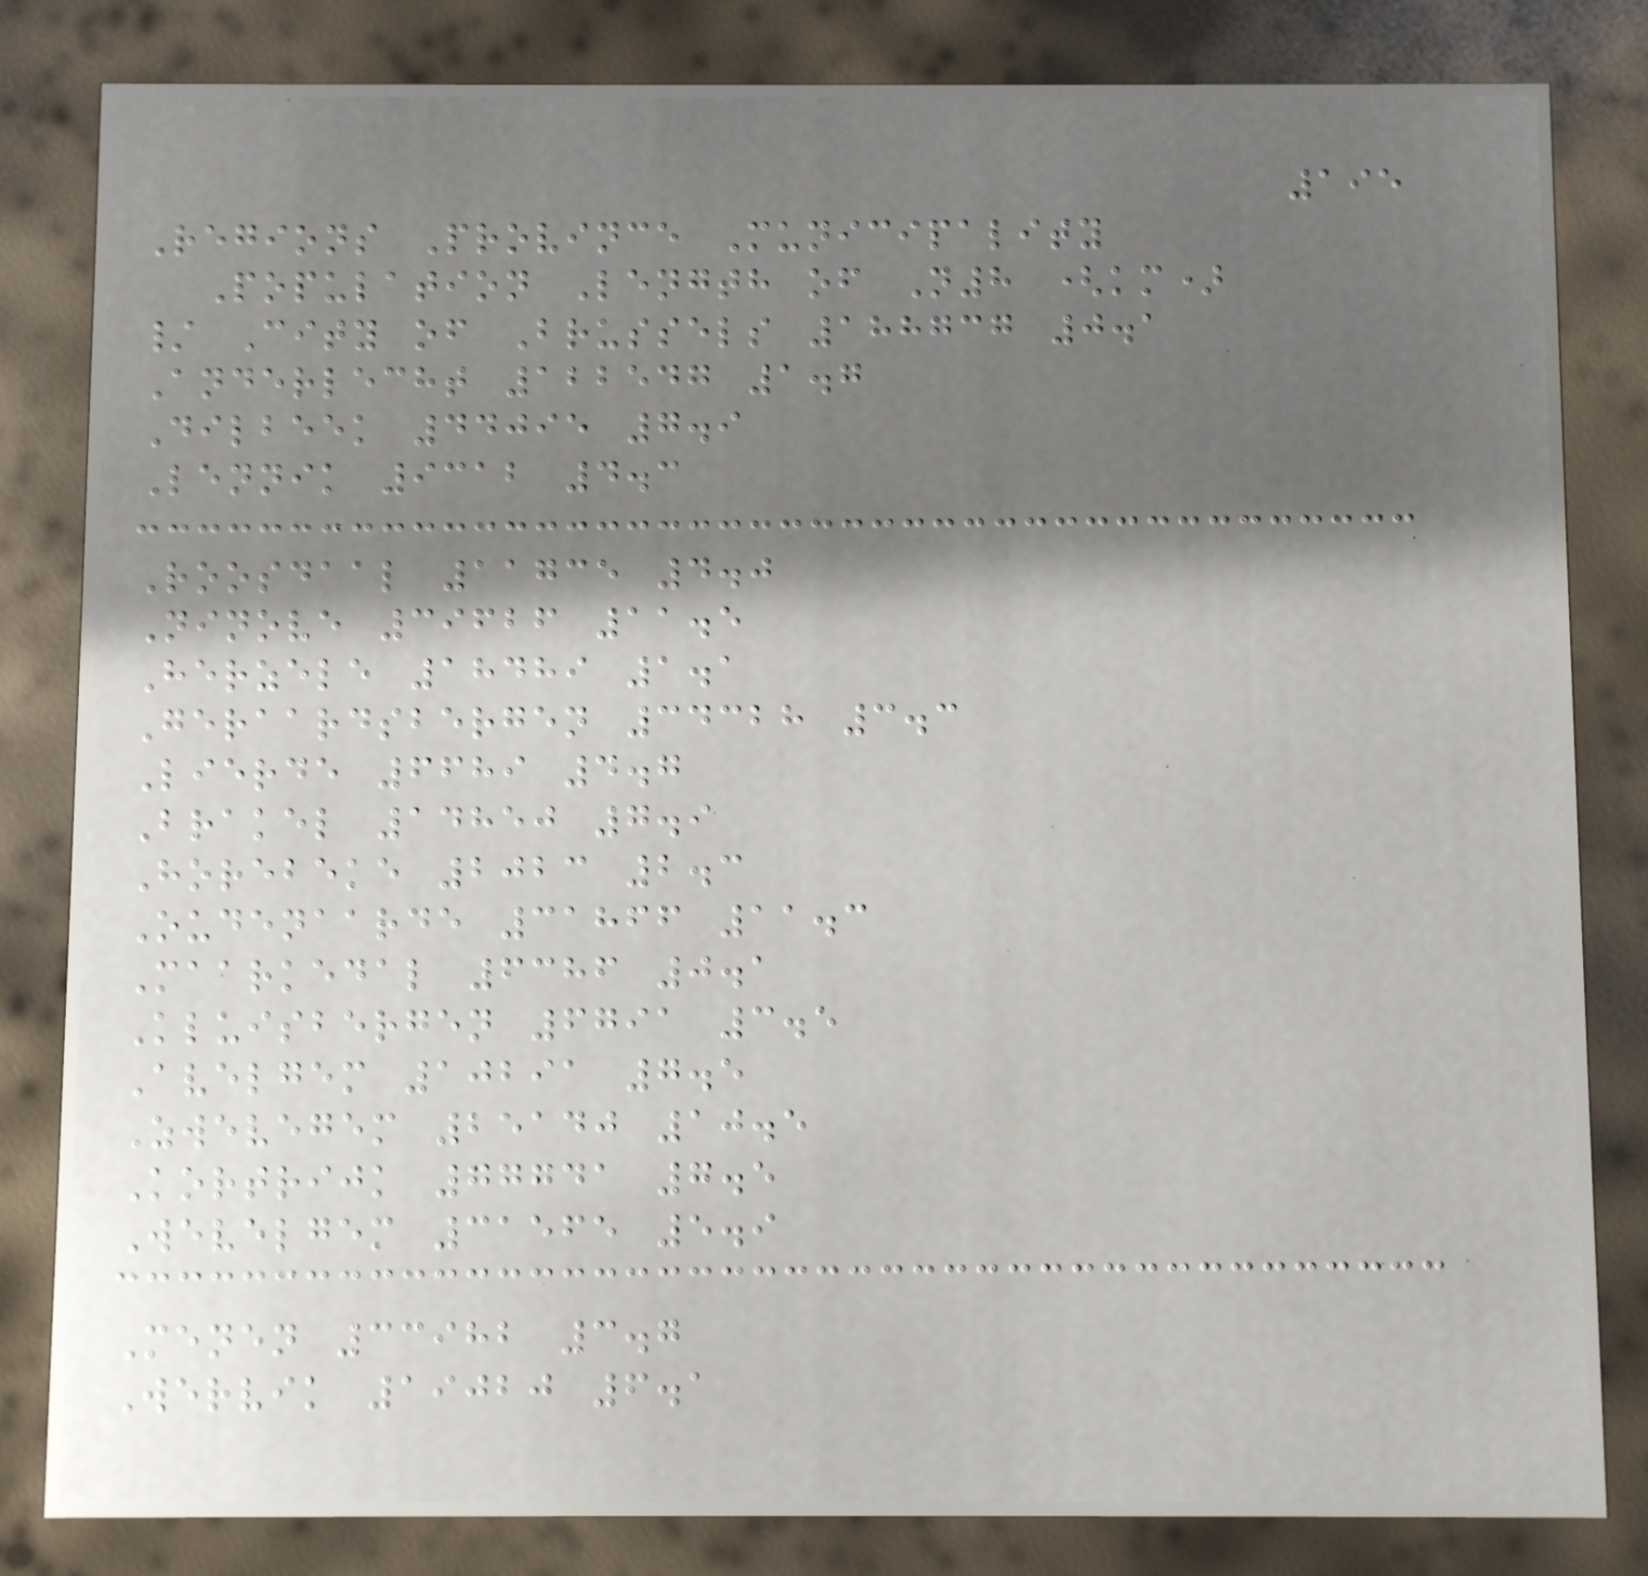195
Regions Province Municipality
Population Length of N8 (km)
/ City of Brussels 188737 0.1
Anderlecht 122547 1.7
Dilbeek 44095 7.9
Lennik 9312 4.3
Roosdaal 11735 4.0
Ninove 39626 11.5
Herzele 18489 1.1
Geraardsbergen 34328 3.3
Lierde 6689 4.7
Brakel 14850 7.9
Horebeke 2023 2.3
Oudenaarde 31866 11.3
Maarkedal 6386 0.1
Kluisbergen 6791 3.5
Avelgem 10291 7.5
Zwevegem 25140 10.5
Kortrijk 77741 7.5
Wevelgem 31565 5.9
Menen 33982 3.7
Wervik 19020 6.1
